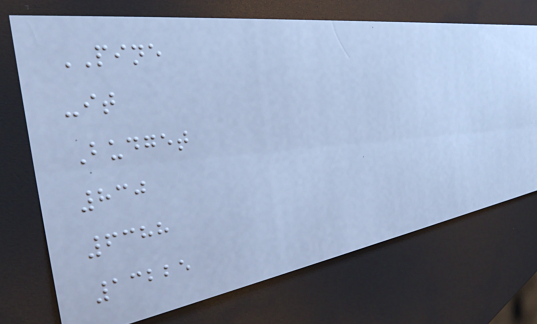PINE
-it
Budget
830
6388
13225
